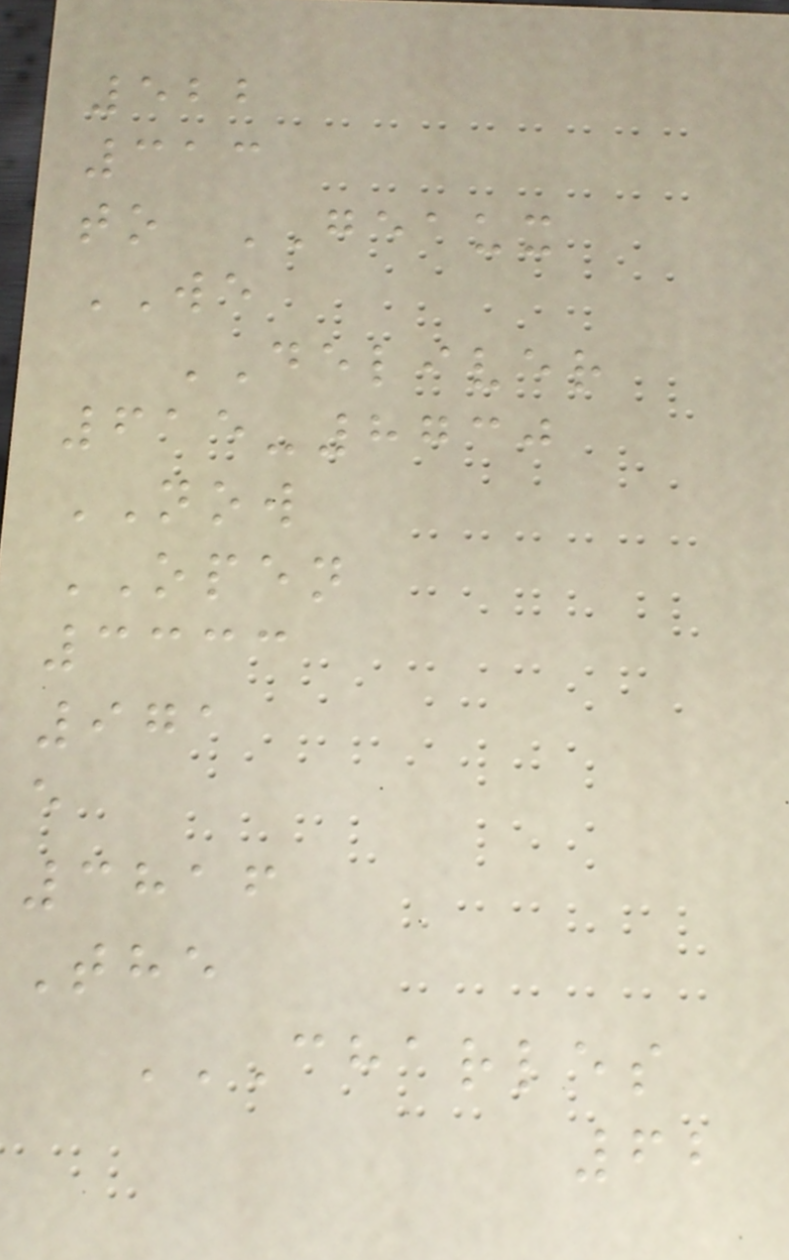522
313
to GEAUX
WE
DELIVER
615-8730
NOW
OPEN
3333
971
e
3816
The
CHARLES
62
